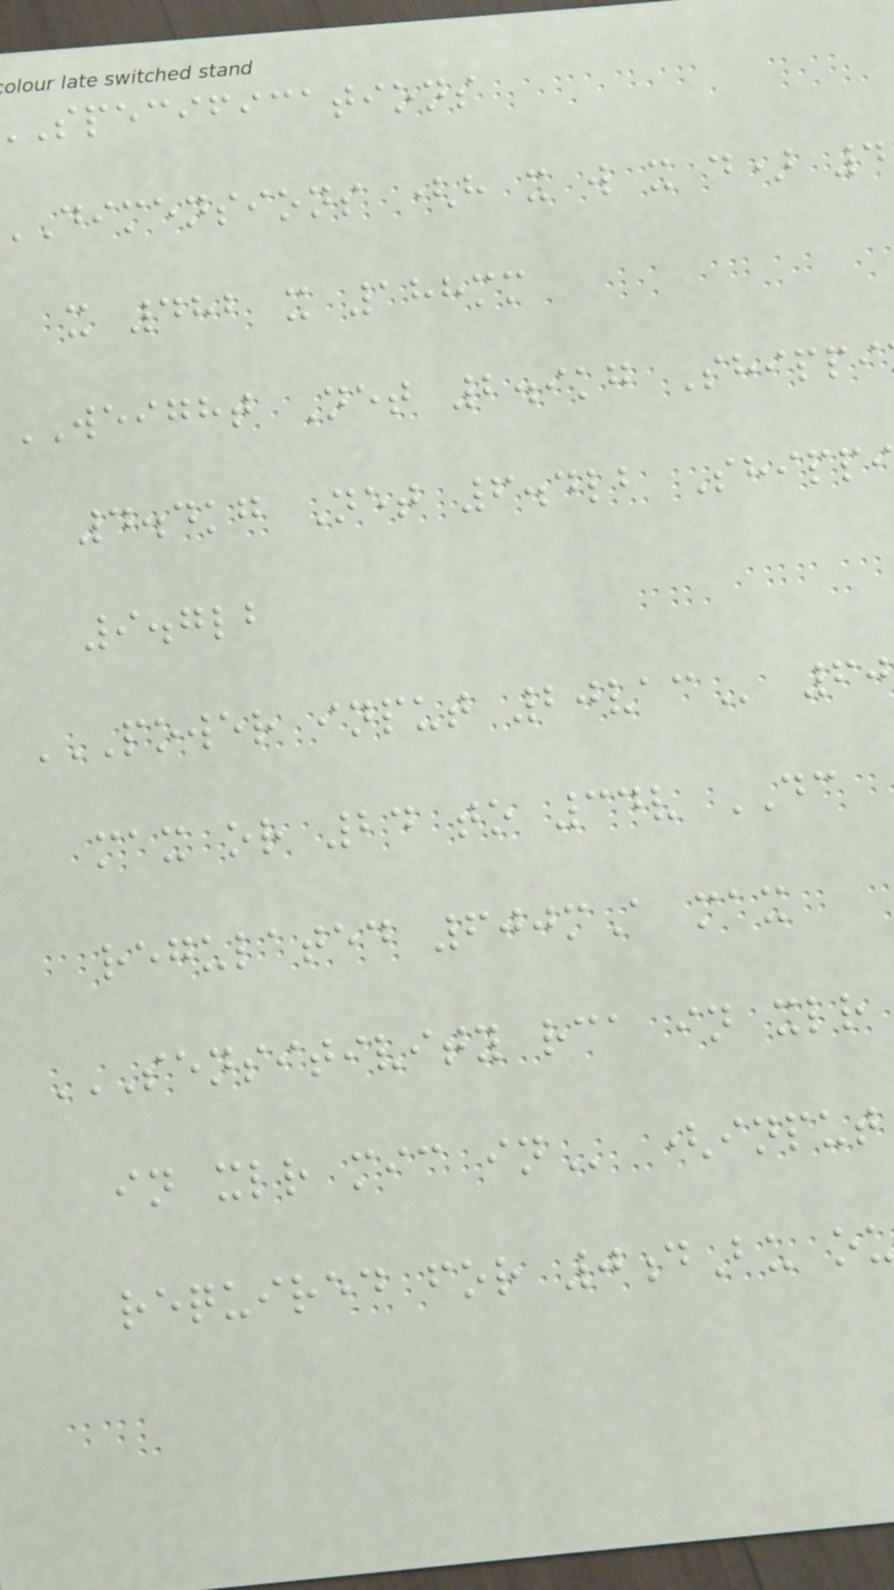specifications
dimensions (h x w x d) 4
x 482 x 188mm
WEIGHT Net 2.9kg Shippi
4.4kg Net 6.4lb Shipp
9.7lb
POWER INPUT 20VAC 60
max or 24 to 34v DC
regulated 600mA max
in xlr mic
required for 0dBu o
